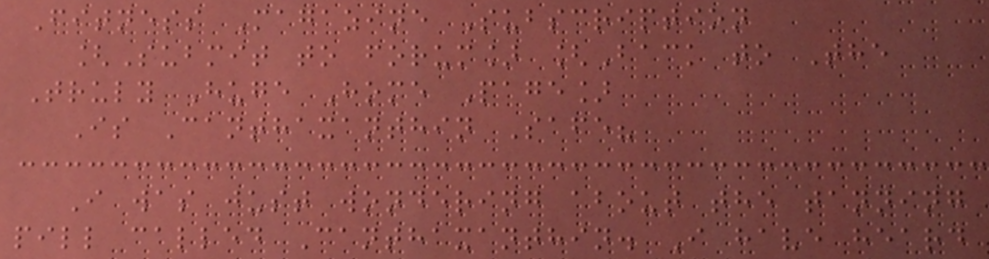Fitness Magazine Subscription
[Submit to forum] [Back to The
Truly Huge Home Page]
Is Canthaxanthin Safe?
I was just wondering about the tanning
pill called Canthaxanthin. I have heard
